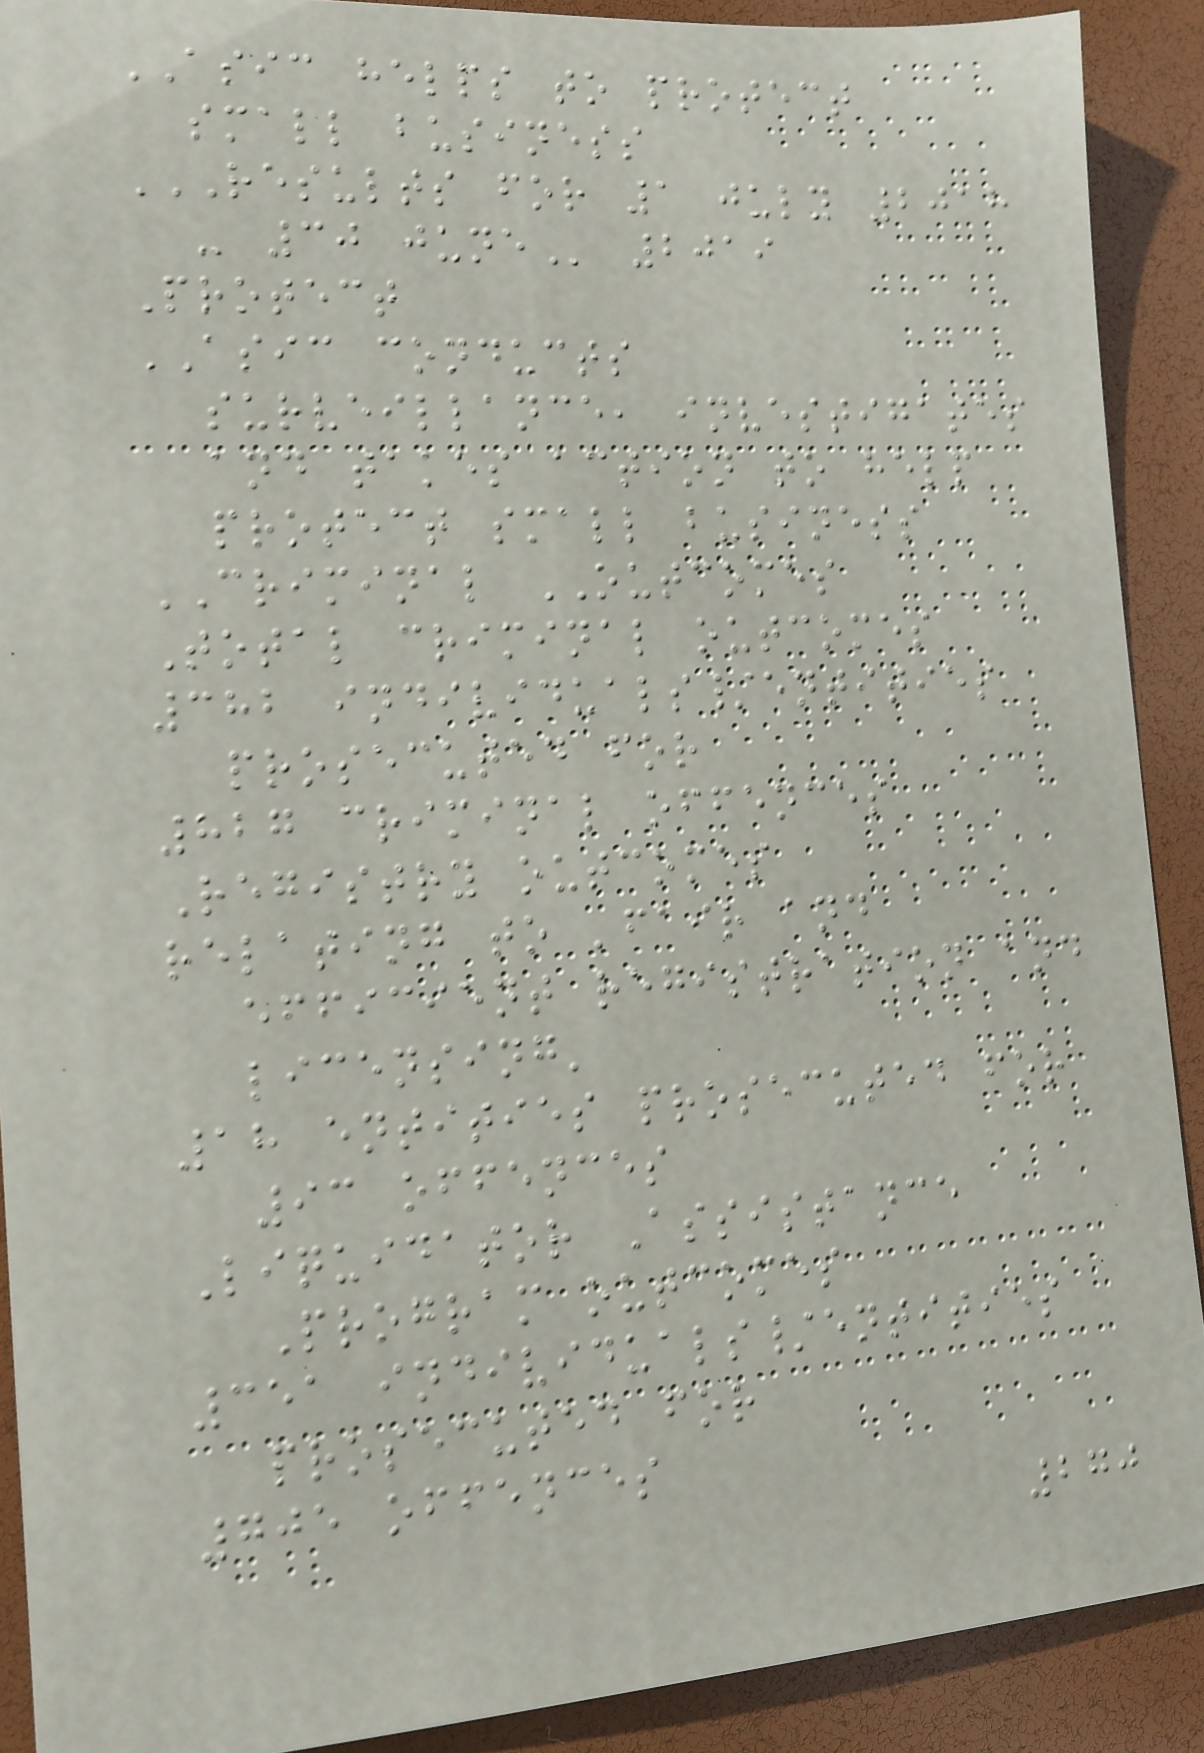ASIC helps to protect
small business
RESULTS FOR 1 JULY 2018
- 30 JUNE 2019
Protect
ASIC conducts
surveillance, investigates
and takes action to help
protect small business
CRIMINAL OUTCOMES
Total criminal outcomes
382 individuals/entities
prosecuted for
827 criminal offences
Registry outcomes
relating to 'fair and
efficient registration and
licensing'
18 entities prosecuted for
93 offences
Liquidator Assistance
Program outcomes
351 individuals/entities
prosecuted for
705 offences
270
